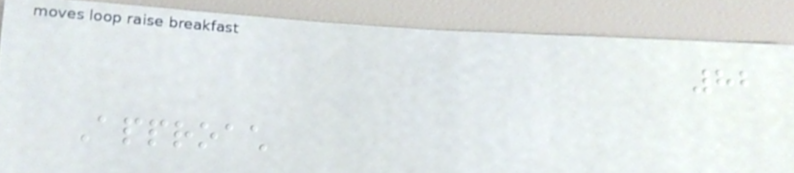82
Approach
